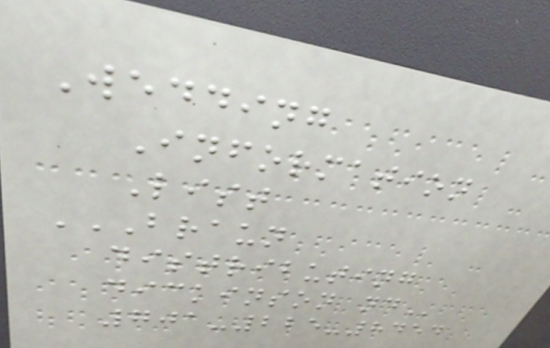Wedding
Information
List
BRAUN
DISTRIBUTING
DICKINSON ND
701-225-8454
